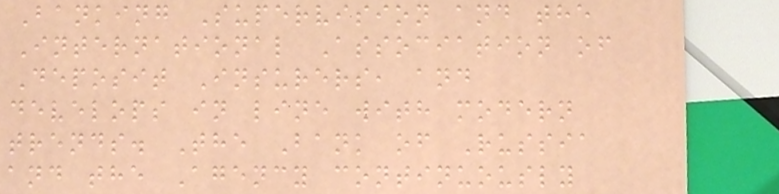Banking Supervision and the
International Association of
Deposit Insurers, and
develops in line with modern
trends. The Bank of Russia
and the Agency continuously
